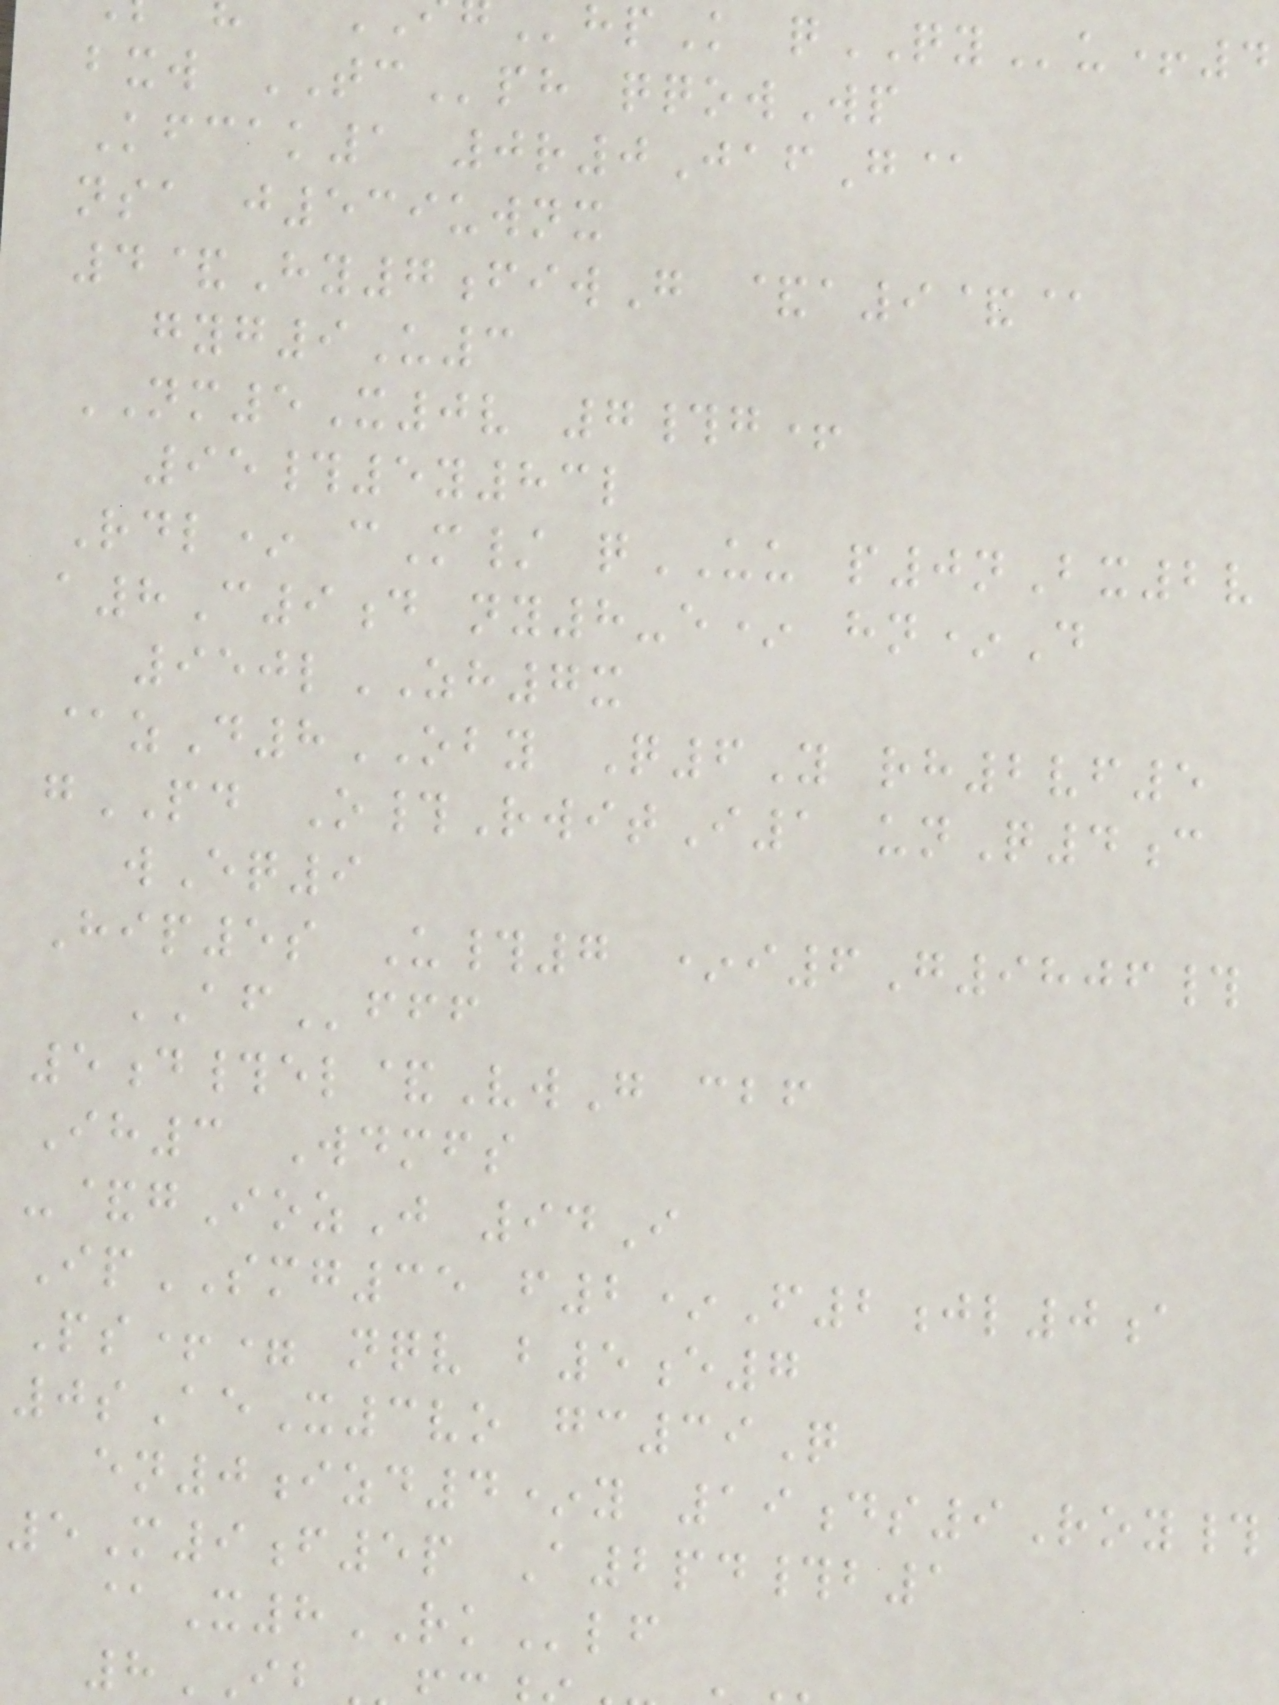hpK qQYu+4
bxw TCph qqowWp
Kfcak1 0r0JafG@
nsa j539uwnx
4&Hy7fiwG &a9&@
gyg9U3
NM5X0v 7#g+
95#5y83l
Rdl* cM/ qUU p0nBx2v
a8C9d ny8-e* hn*D
950lZH7x
@zD8OBY Q6Y rh2vf5
gPD O#RwitI1 unQ4c
wEq9
Hip5s U#7 *i6G9806#
AFfff
5d#el&VwG cbf
Ih3 Wdmfs
-&gIozJ 94I
IpSMG35 f2*F2jl0a
Ps+= nqv b5e7
0sAeX3vo gc39Q
en0izd4*y 19ds9Roy#
5M9f5p A2pd#b1
@X8RKlf
